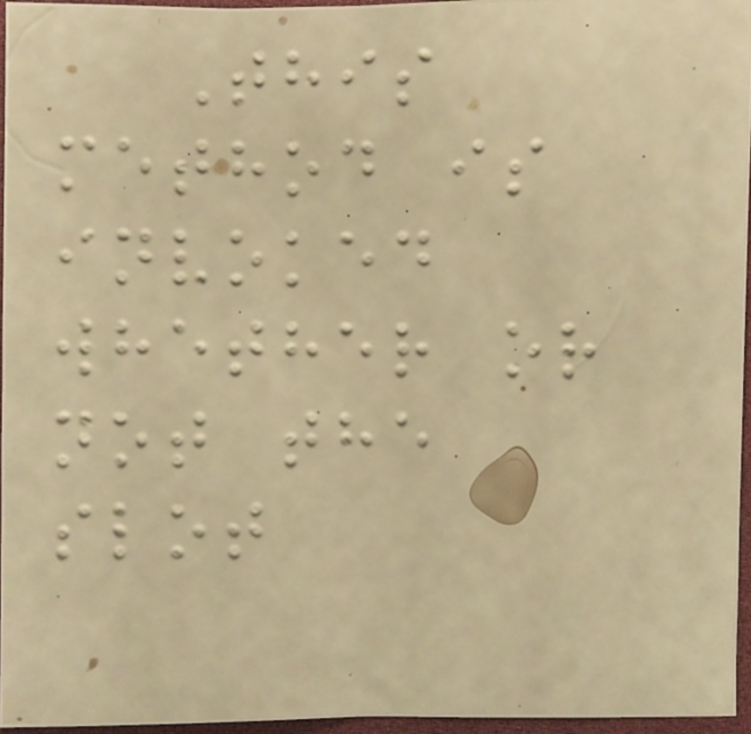This
method is
invoked
whether or
not the
slot
